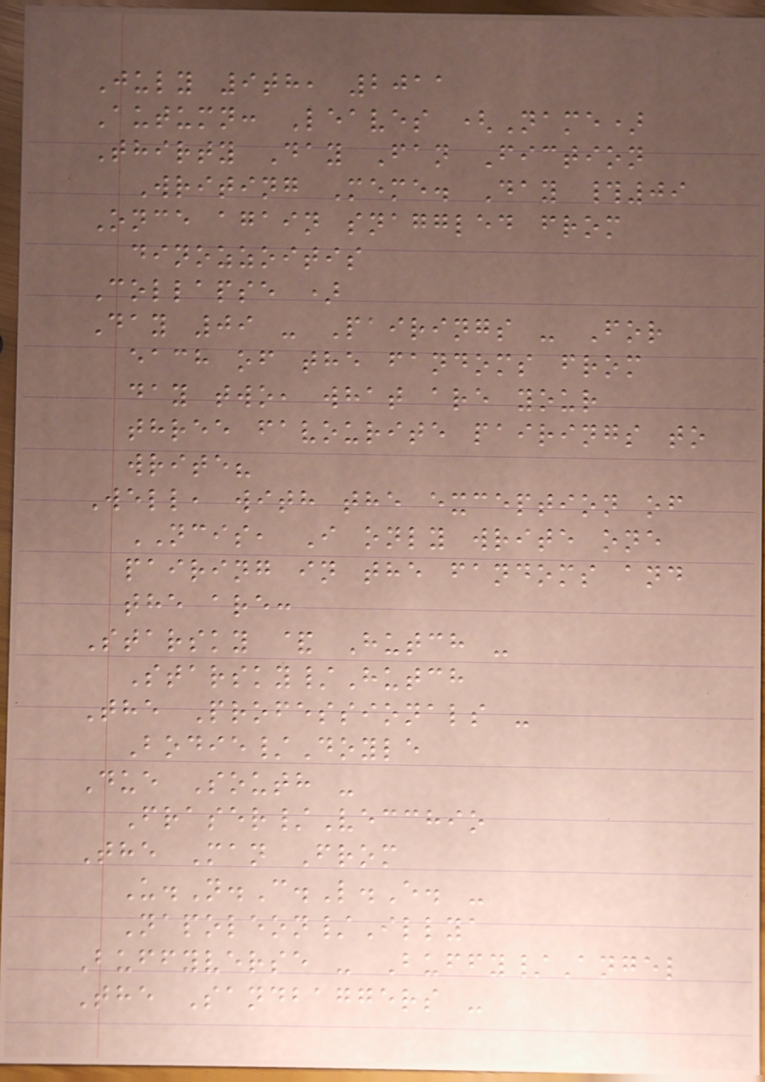July 9th, 2011
Autumn: Leaves (Name)
Thirty Day Fan Fiction
Writing Meme. Day #09
Once again snaggled from
dinozzoitis
Collapse )
Day 09 - Pairings - For
each of the fandoms from
day two, what are your
three favourite pairings to
write?
Well, with the exception of
NCIS, I only write one
pairing in the fandoms and
the are:
Starsky & Hutch -
Starsky/Hutch
The Professionals -
Bodie/Doyle
Due South -
Fraser/Vecchio
The Man From
U.N.C.L.E. -
Napoleon/Illya
Buffyverse - Buffy/Angel
The Sandbaggers -
